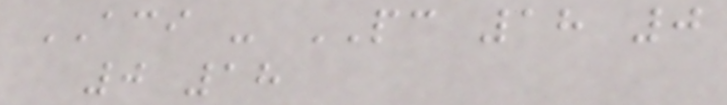ACI - PC 18 0
0 18
